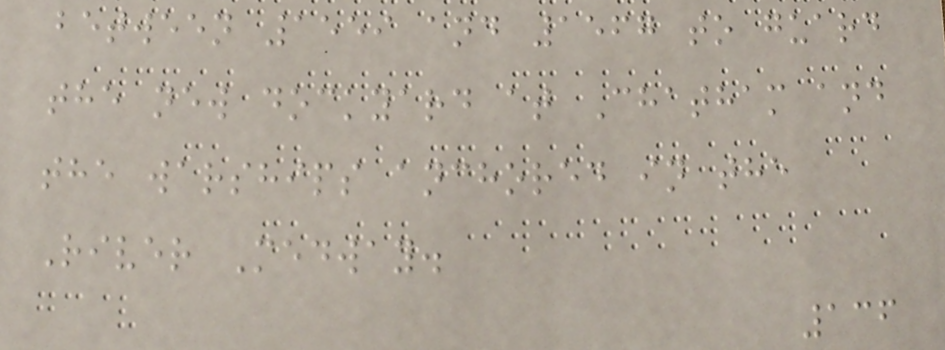between 1559 and 1567 to guard
the new dockyard at Chatham and
the warships anchored in the
River Medway.
136
